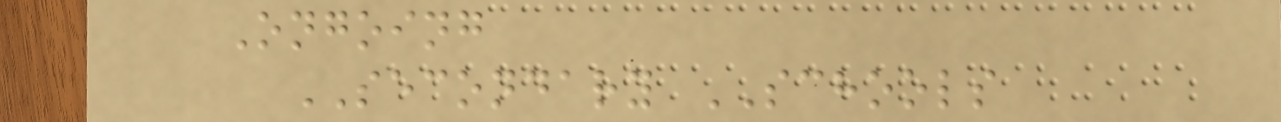Ongoing
SECONDARY SCHOOLS
